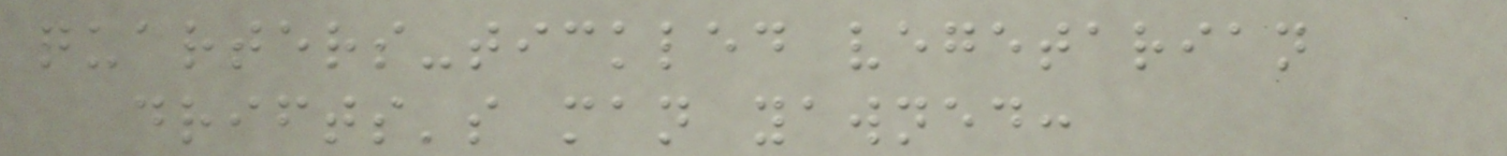quarters-tickled vegetarian
drifts's man yawned:
